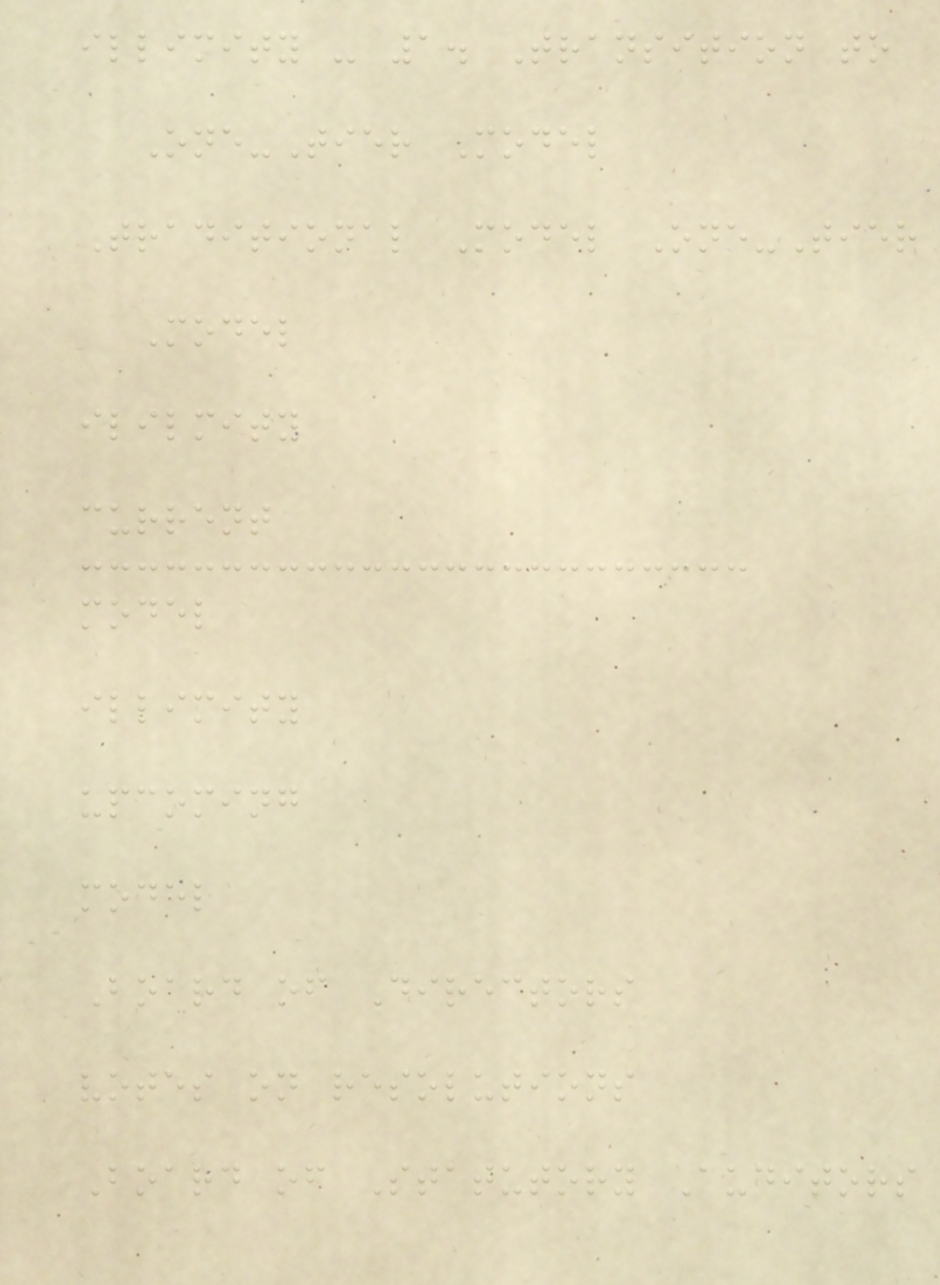illimity - 1. Transition to
One-Tier Model
Traditional Model One-Tier
Model
ililmity
current
model
illimity
upcoming
model
Board of Directors
votes on resolutions
Board of Statutory Auditors
